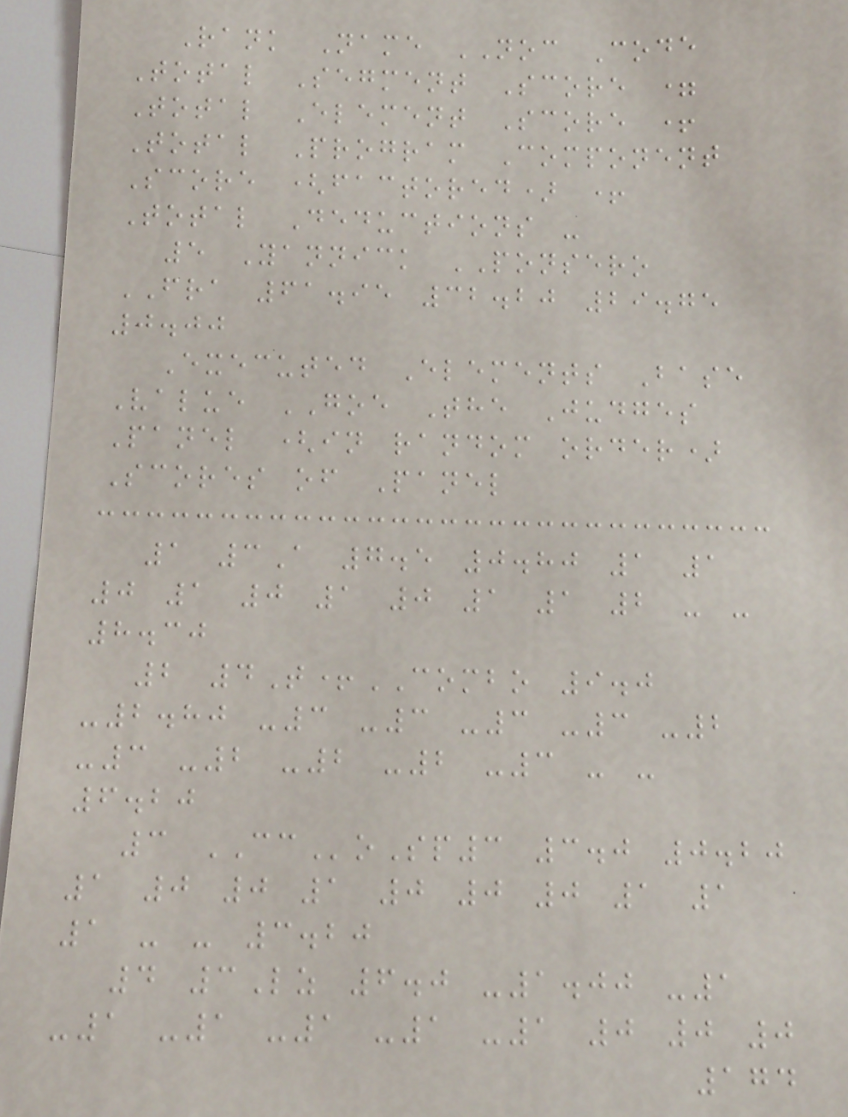Rank Name NOC Code
Total Segment Score =
Total Element Score +
Total Program Component
Score (factored) +
Total Deductions -
5 Yannick PONSERO
FRA 61.95 32.20 29.75
0.00
Executed Elements Base
Value GOE The Judges
Panel (in random order)
Scores of Panel
1 3A 7.5 0.80 1 1
0 1 0 1 0 1 1 2 - -
8.30
2 4T+COMBO 9.0
-2.80 -3 -3 -3 -3 -2
-3 -2 -2 -2 -3 - -
6.20
3 CCoSp3 3.0 0.20
1 0 0 1 0 0 0 1 1
1 - - 3.20
4 3Lz 6.0 -1.00 -1
-1 -1 -1 -1 -1 0 0 0
174
